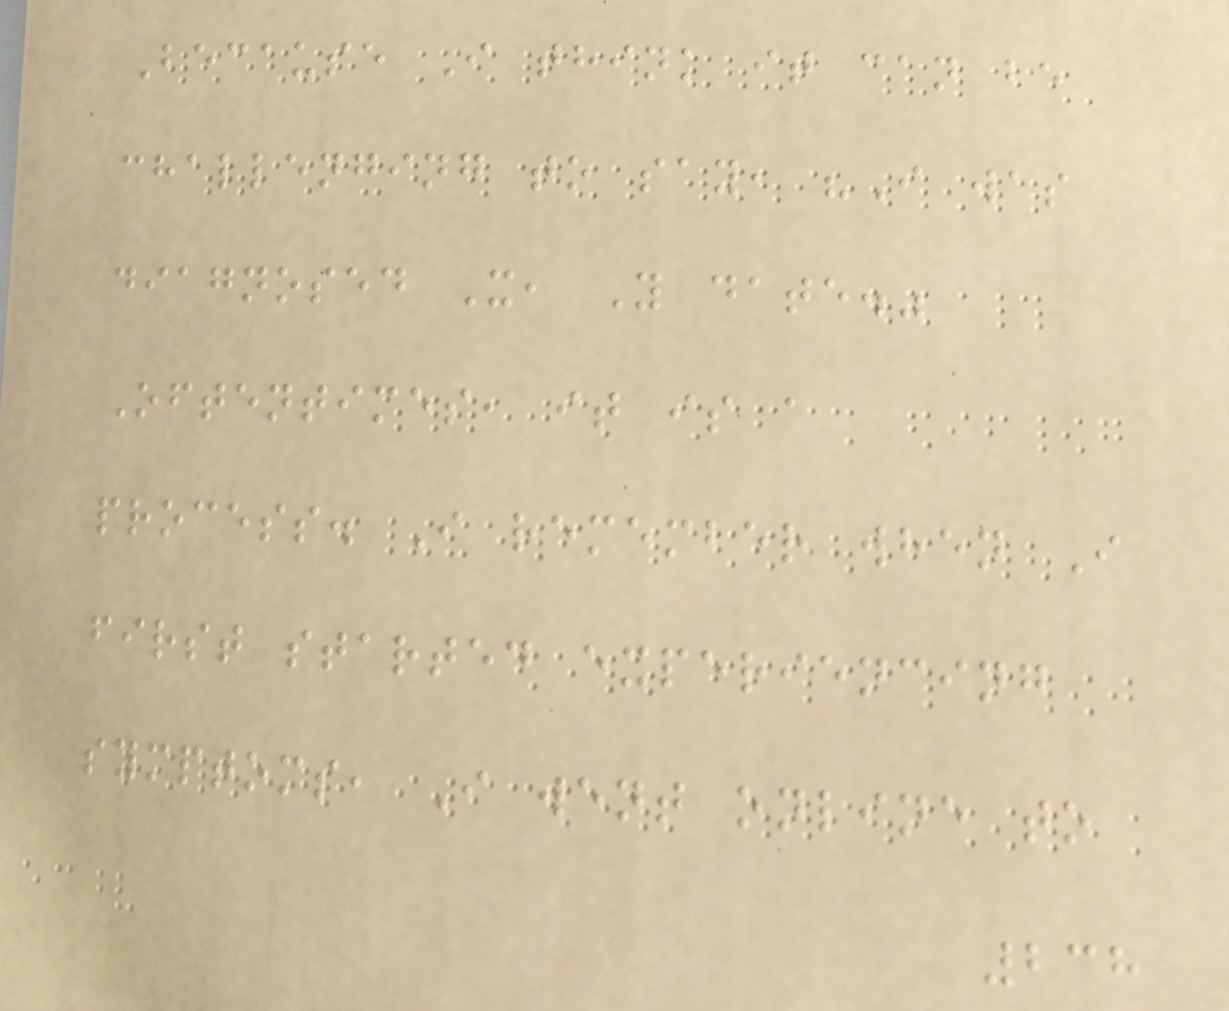Because I think it can be
challenging to say, "I was
diagnosed X, Y date."
Oftentimes, it is a
process. I remember when I
first started experiencing
symptoms, I went online to
238
